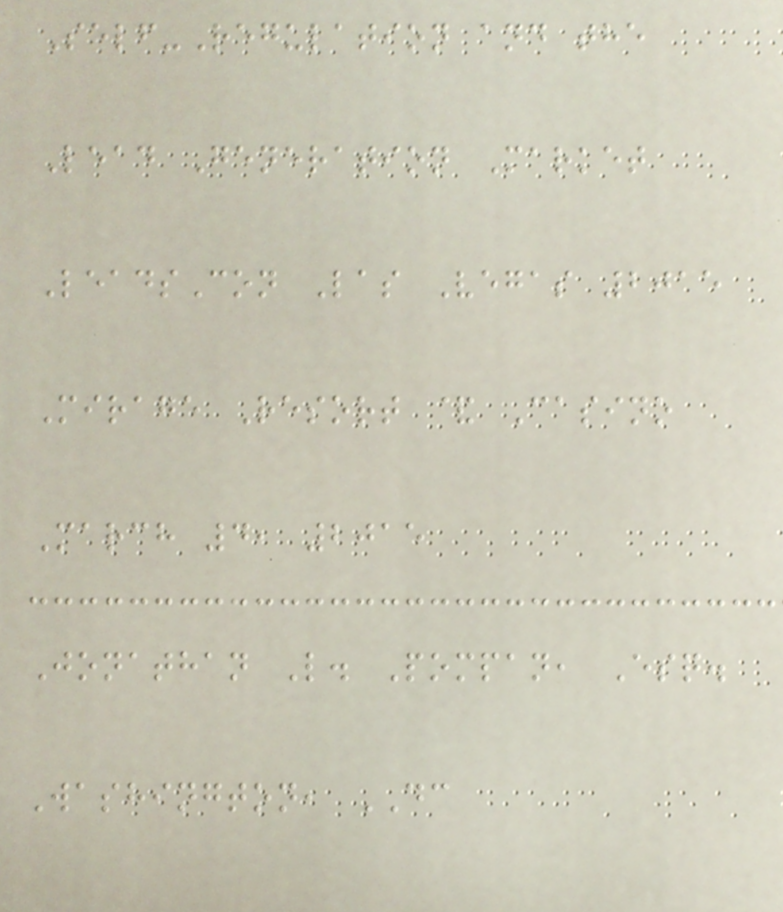Self-Regulation and the
Lead Generation Market
LeadsCon Las Vegas 2015
Mirage Resort & Casino
March 4, 2015
Jonathan L. Pompan, Esq.
Washington, DC
